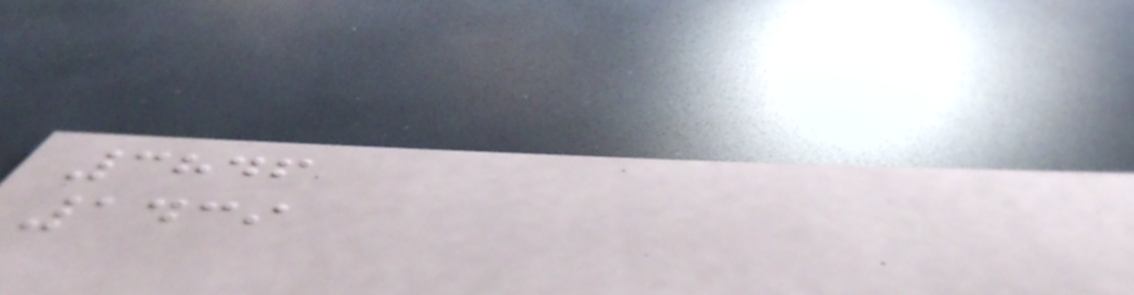3846
1439
